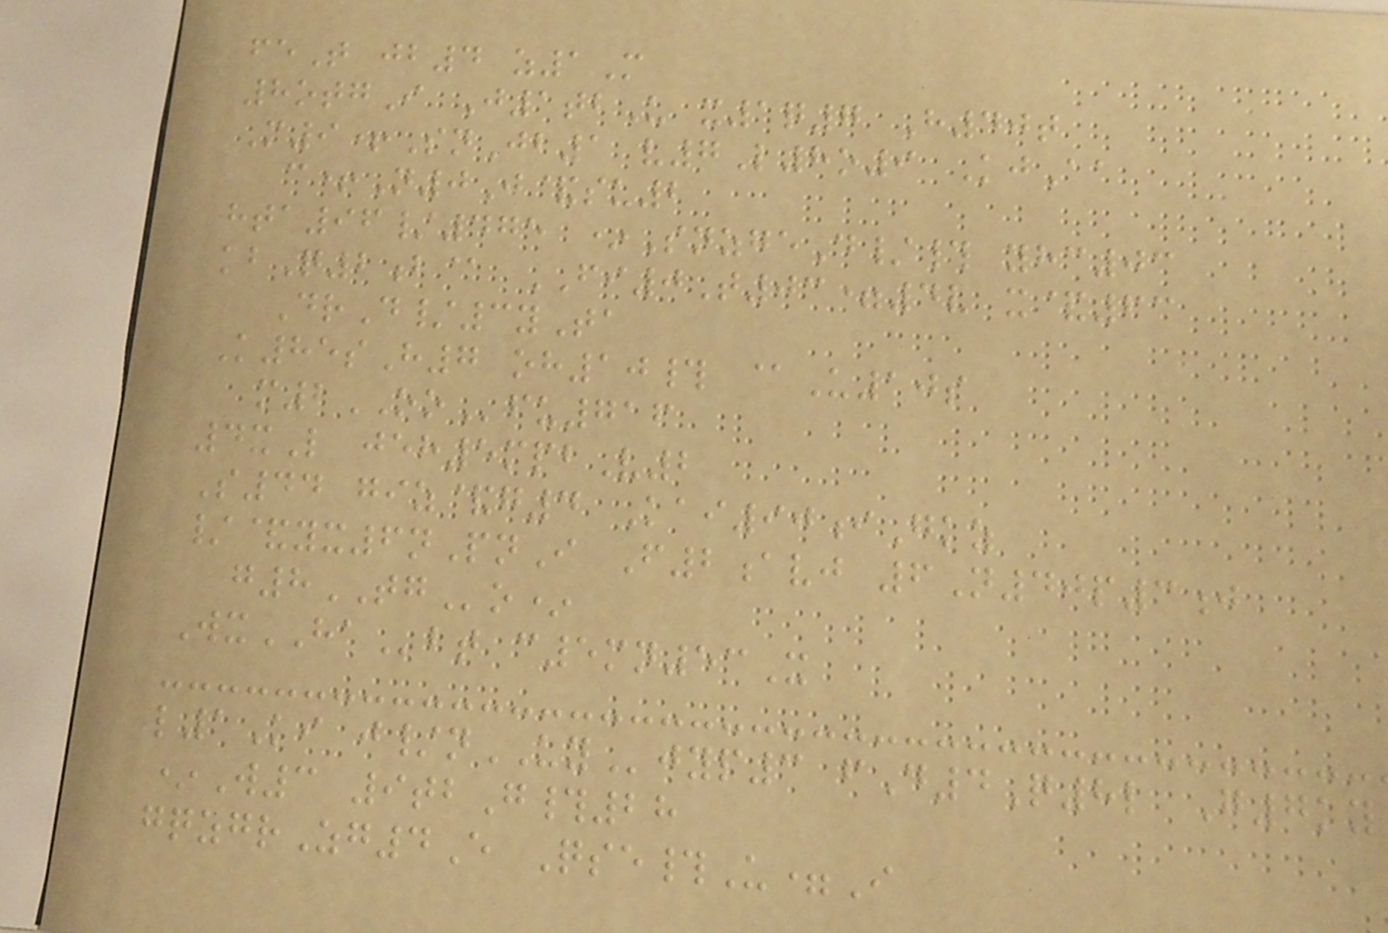feT jb4 z1M
8otgI J1tbU x1q7 H40t
M9+SnJb1 v7L8o9 KjAa
c+N0J&su2
hta96/475 *SnzgeD/# yhc03
kbQ2b@ FI0T03=4v x&63
DrD/3yTa
K85sH7 oh10# @U10s
m2OOfu716
4xL jeh5mpbV2
S44 giz&g4 Kai90iGkz
/&yx6nPnI F2avj 6N40p3j
g8TGo*
WxHAbt c5mn53X
l1Ki j/nUYjyp3 fD4Q8l G7ky
*W3 9tbG#28
gqzgrZg4E Qse#U=I
